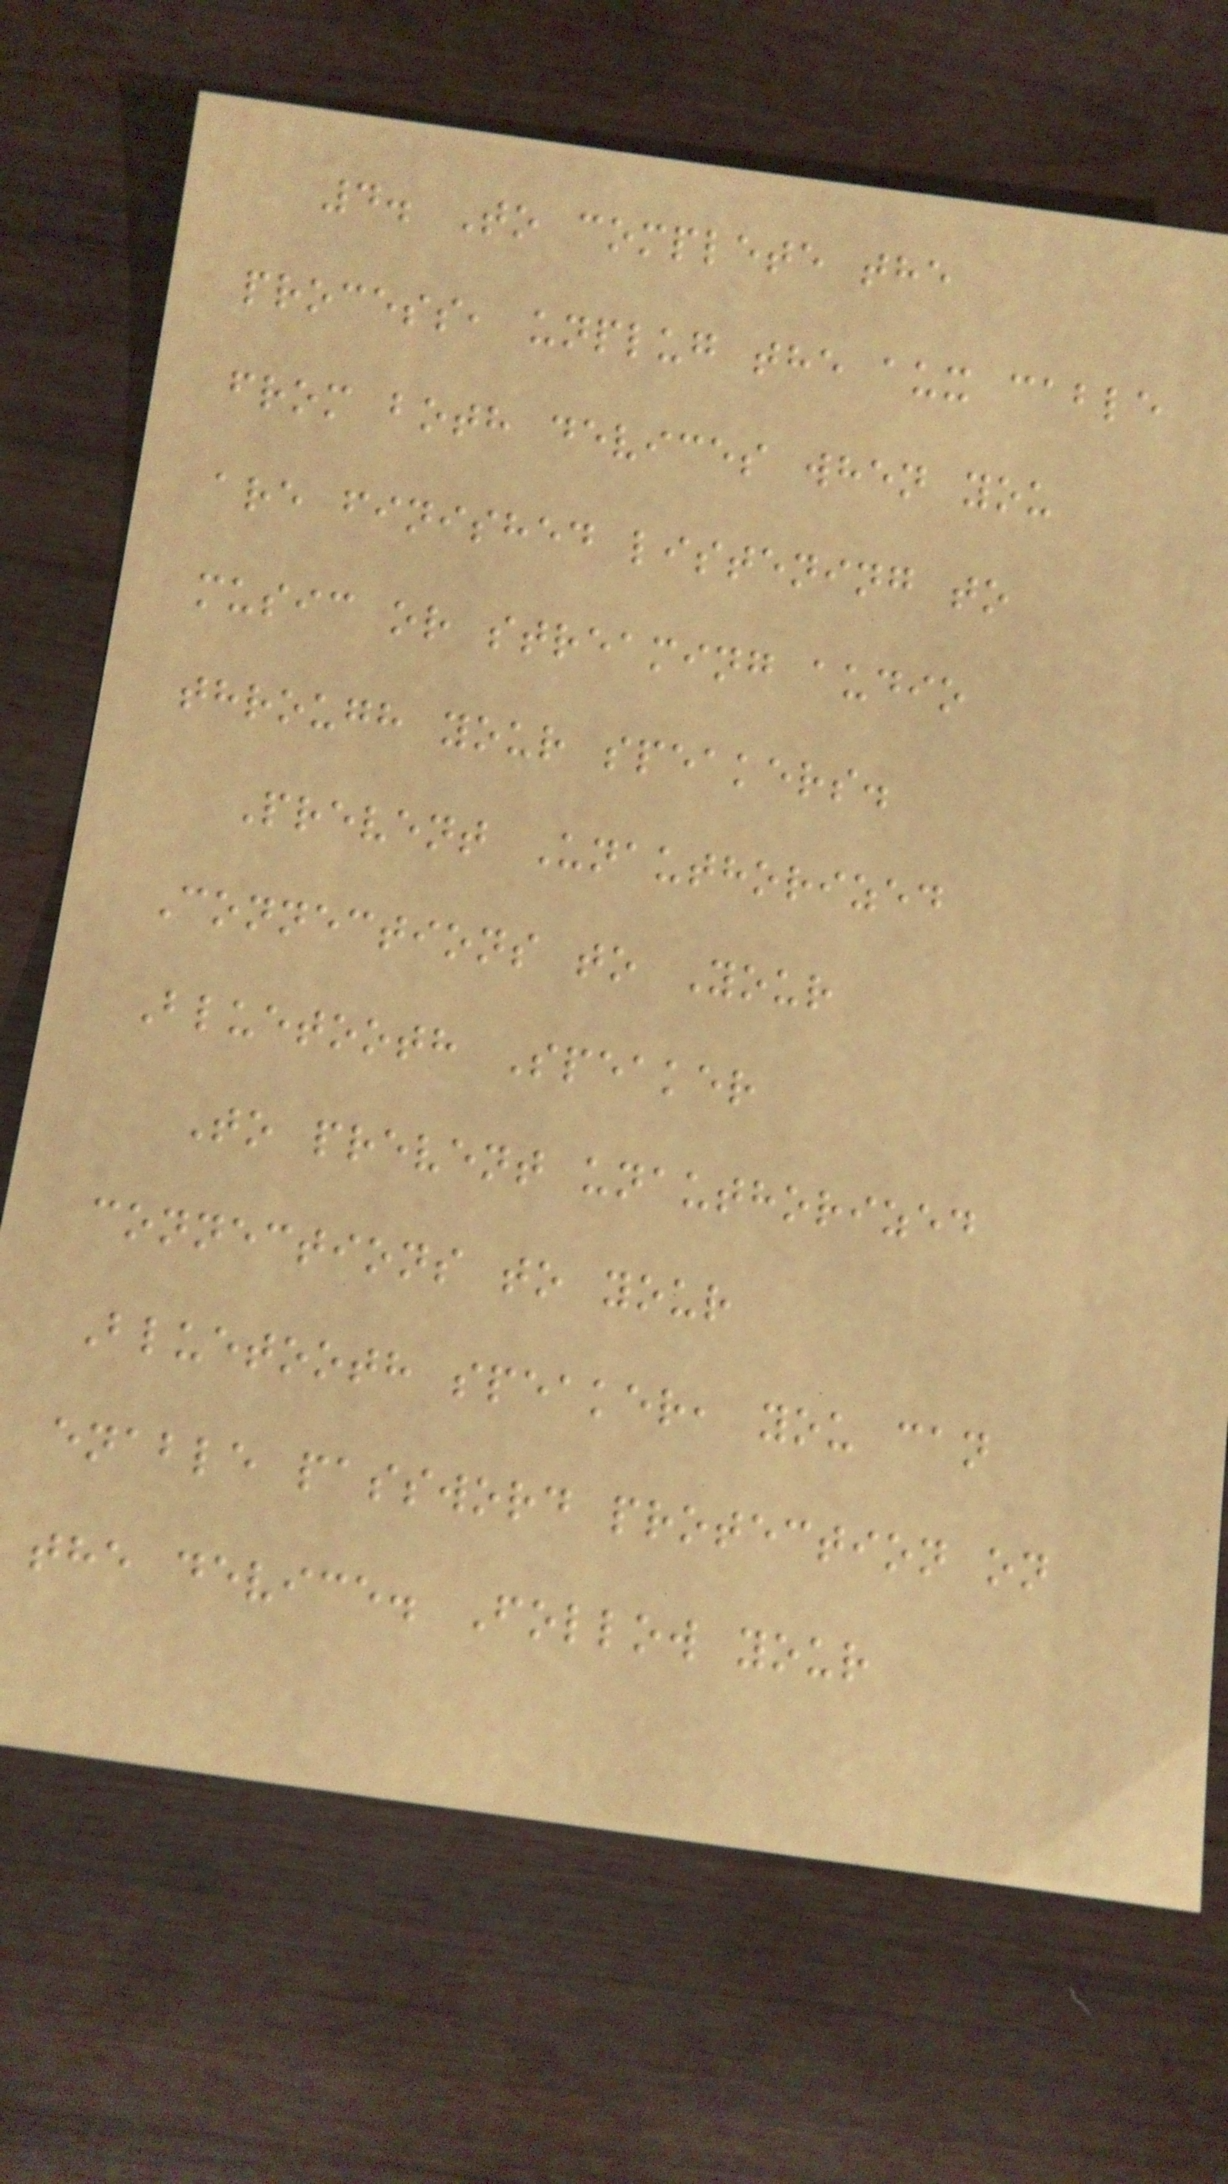4. To complete the
process, unplug the aux cable
from both devices when you
are finished listening to
music or streaming audio
through your speakers.
Prevent Unauthorized
Connections to Your
Bluetooth Speaker
To prevent unauthorized
connections to your
Bluetooth speaker, you can
enable password protection on
the device. Follow your
